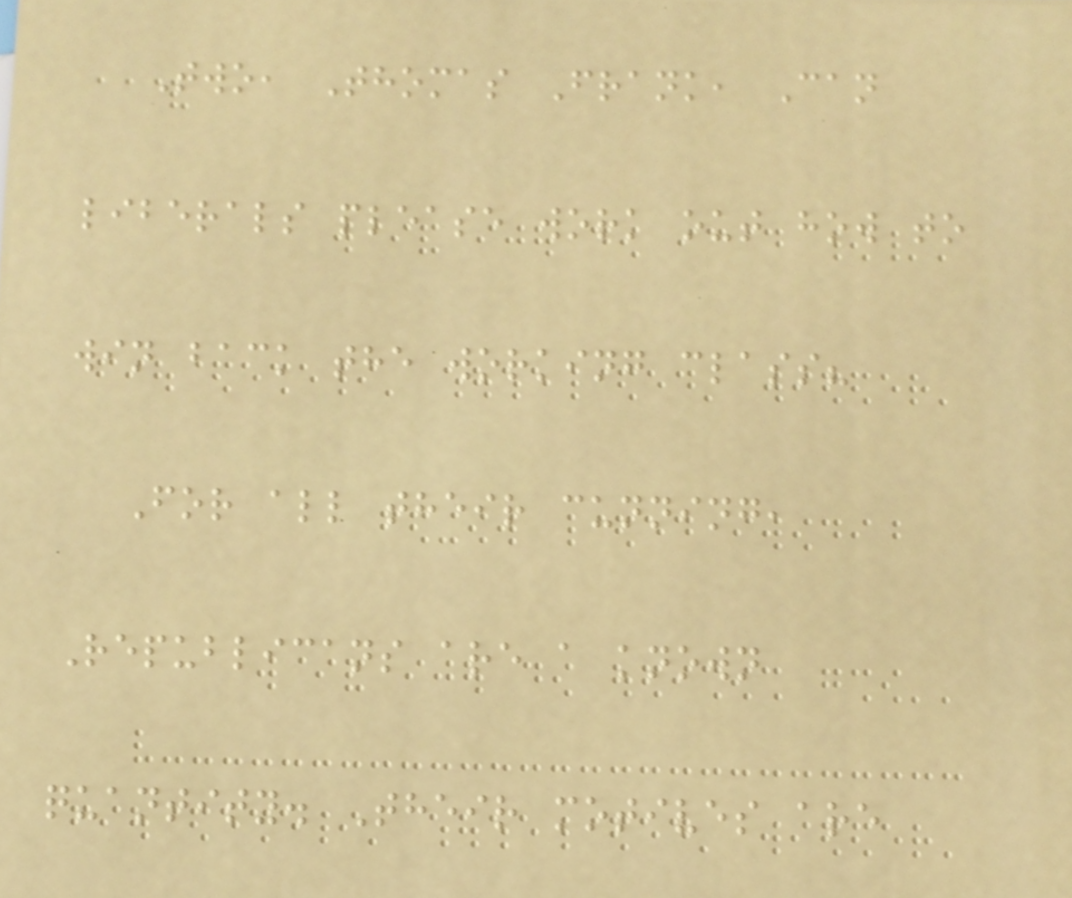Two, Thomas Frank, Can
liberals please work out how to
win back the working class?
For all their cunning,
Republicans are a known
quantity. Their motives are
